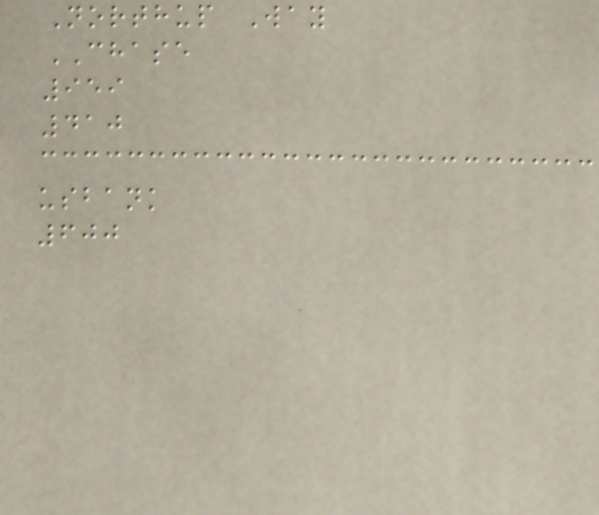Northup Way
CHASE
959
410
usbank
600
